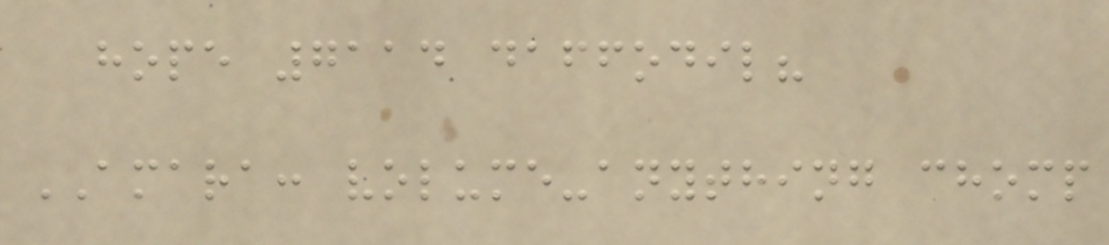hope 7114 daffodil?
AMARA: volume-anything chomp
